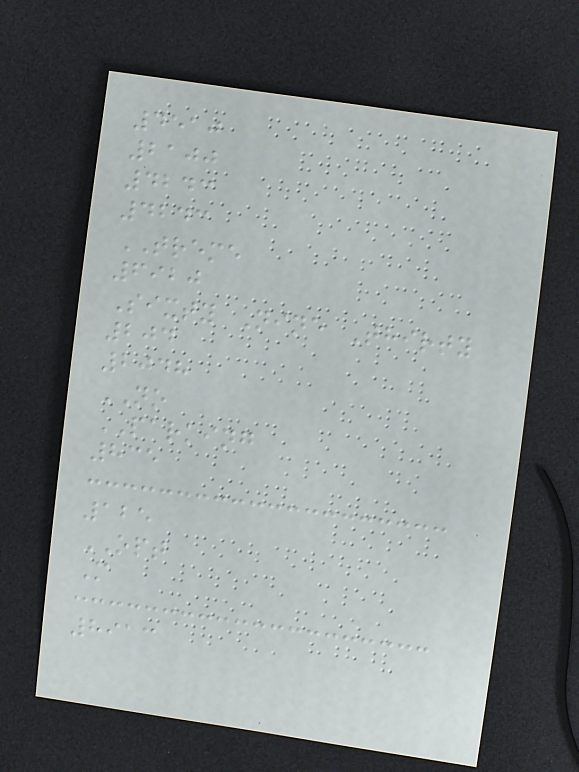4510
2100
4243
4243
TREME
6920
Sixty Nine Thirty
204
2048
NO
PARKING
835
125
OPT
M
8913
